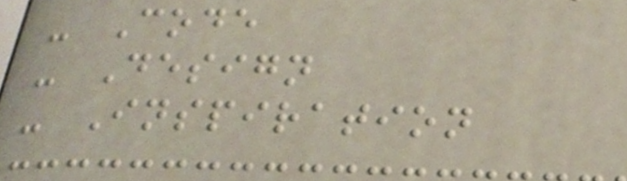- Code
- Design
- Inspiration
